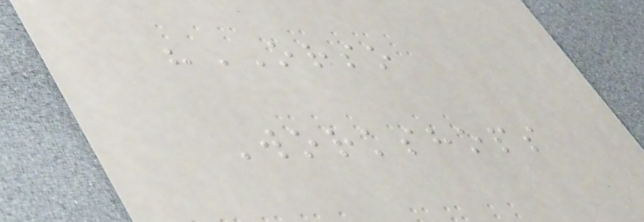"ORSO
Workshops
